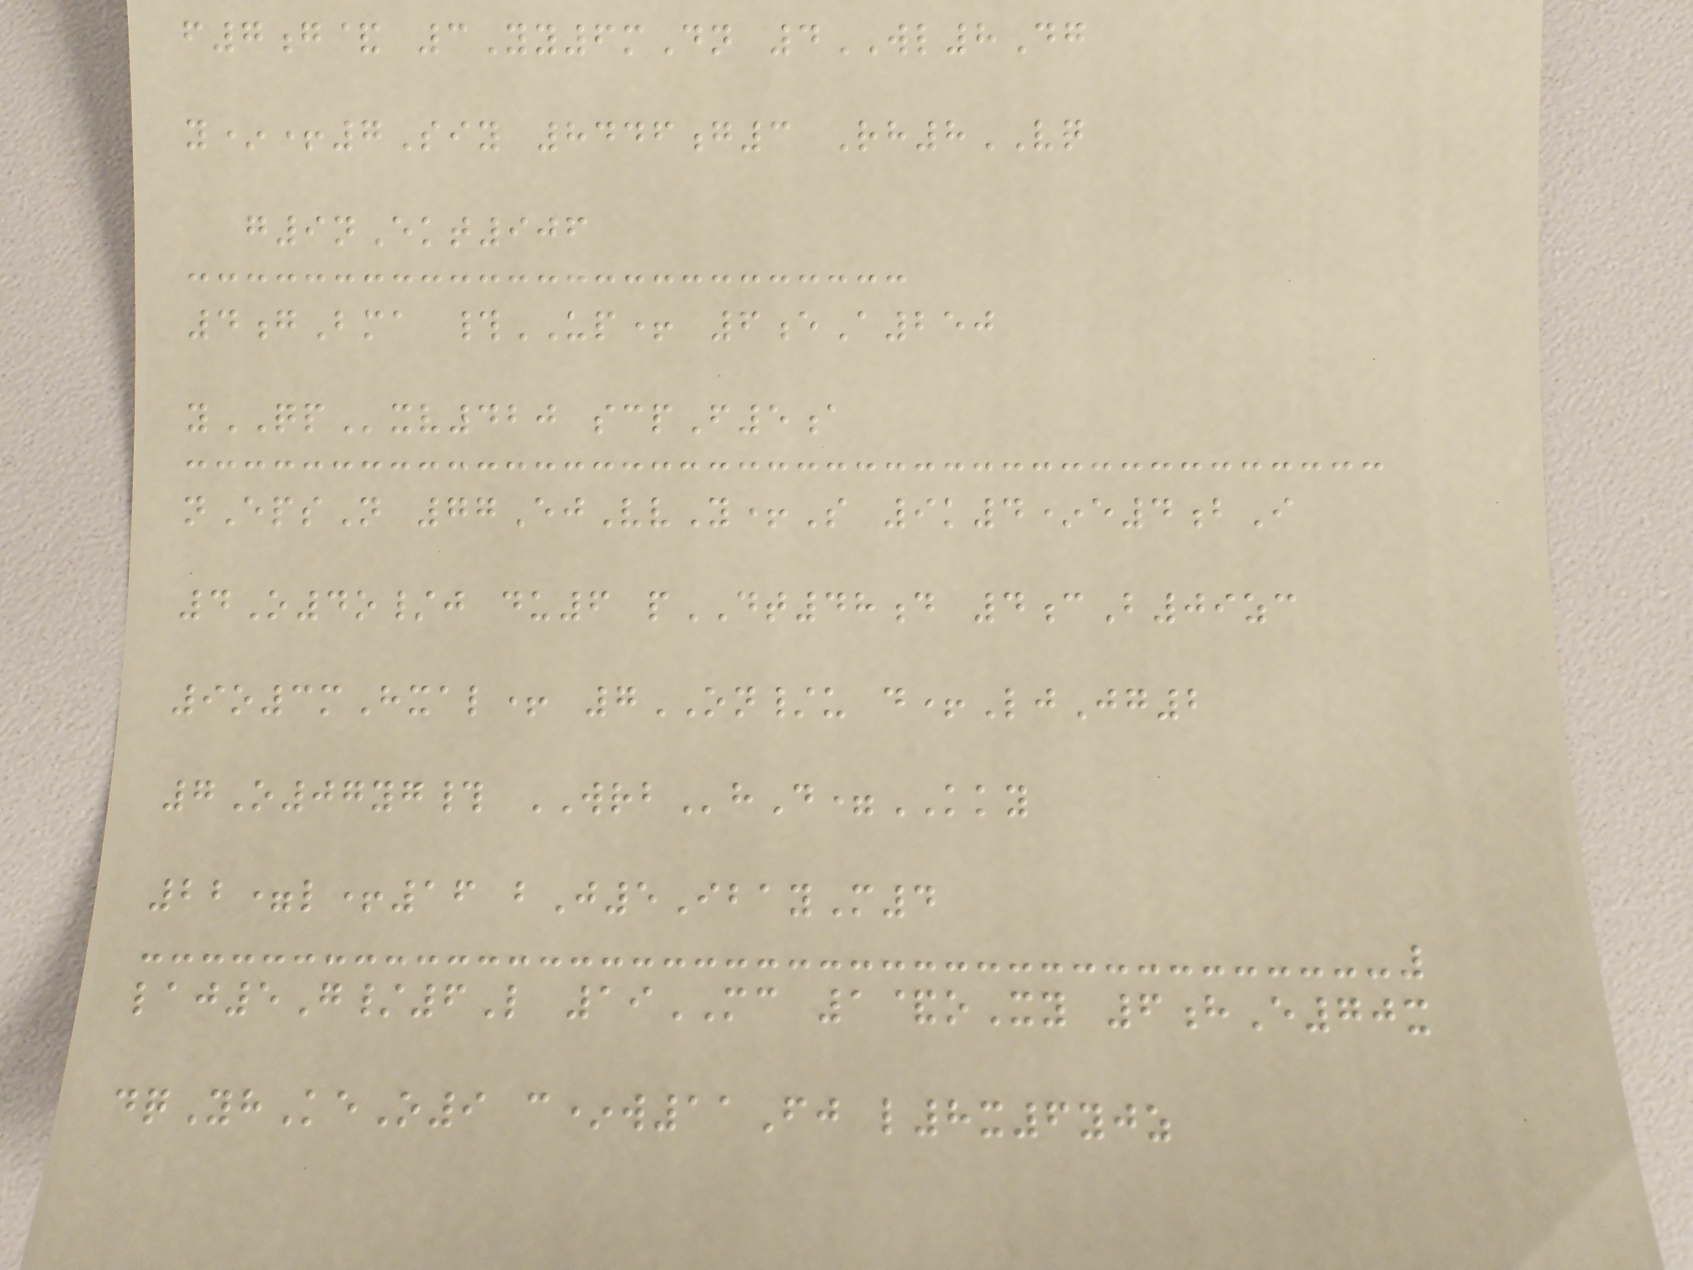f7g& 3Yy6mDn 4WL8Dg
y*+7Siy 8446g3 Rh8VQ
g9nEkt906
4gBma #UP+ 6eA250
yQPxv420 scpF5a
nEpsN 77EjVvY+S 9k4*e4bI
4O4o/j du6 pDT48d 4cB09zc
9o3mHxal+ 7ON/u d+LjJg2
7O07yg# WRBhD=KKY
22=l+16 bJ5IbayM4
laj5G/6L 19MC 1&oXy 6hE70x
dqYhKeO9 c*w11Fj l8x6yjz
